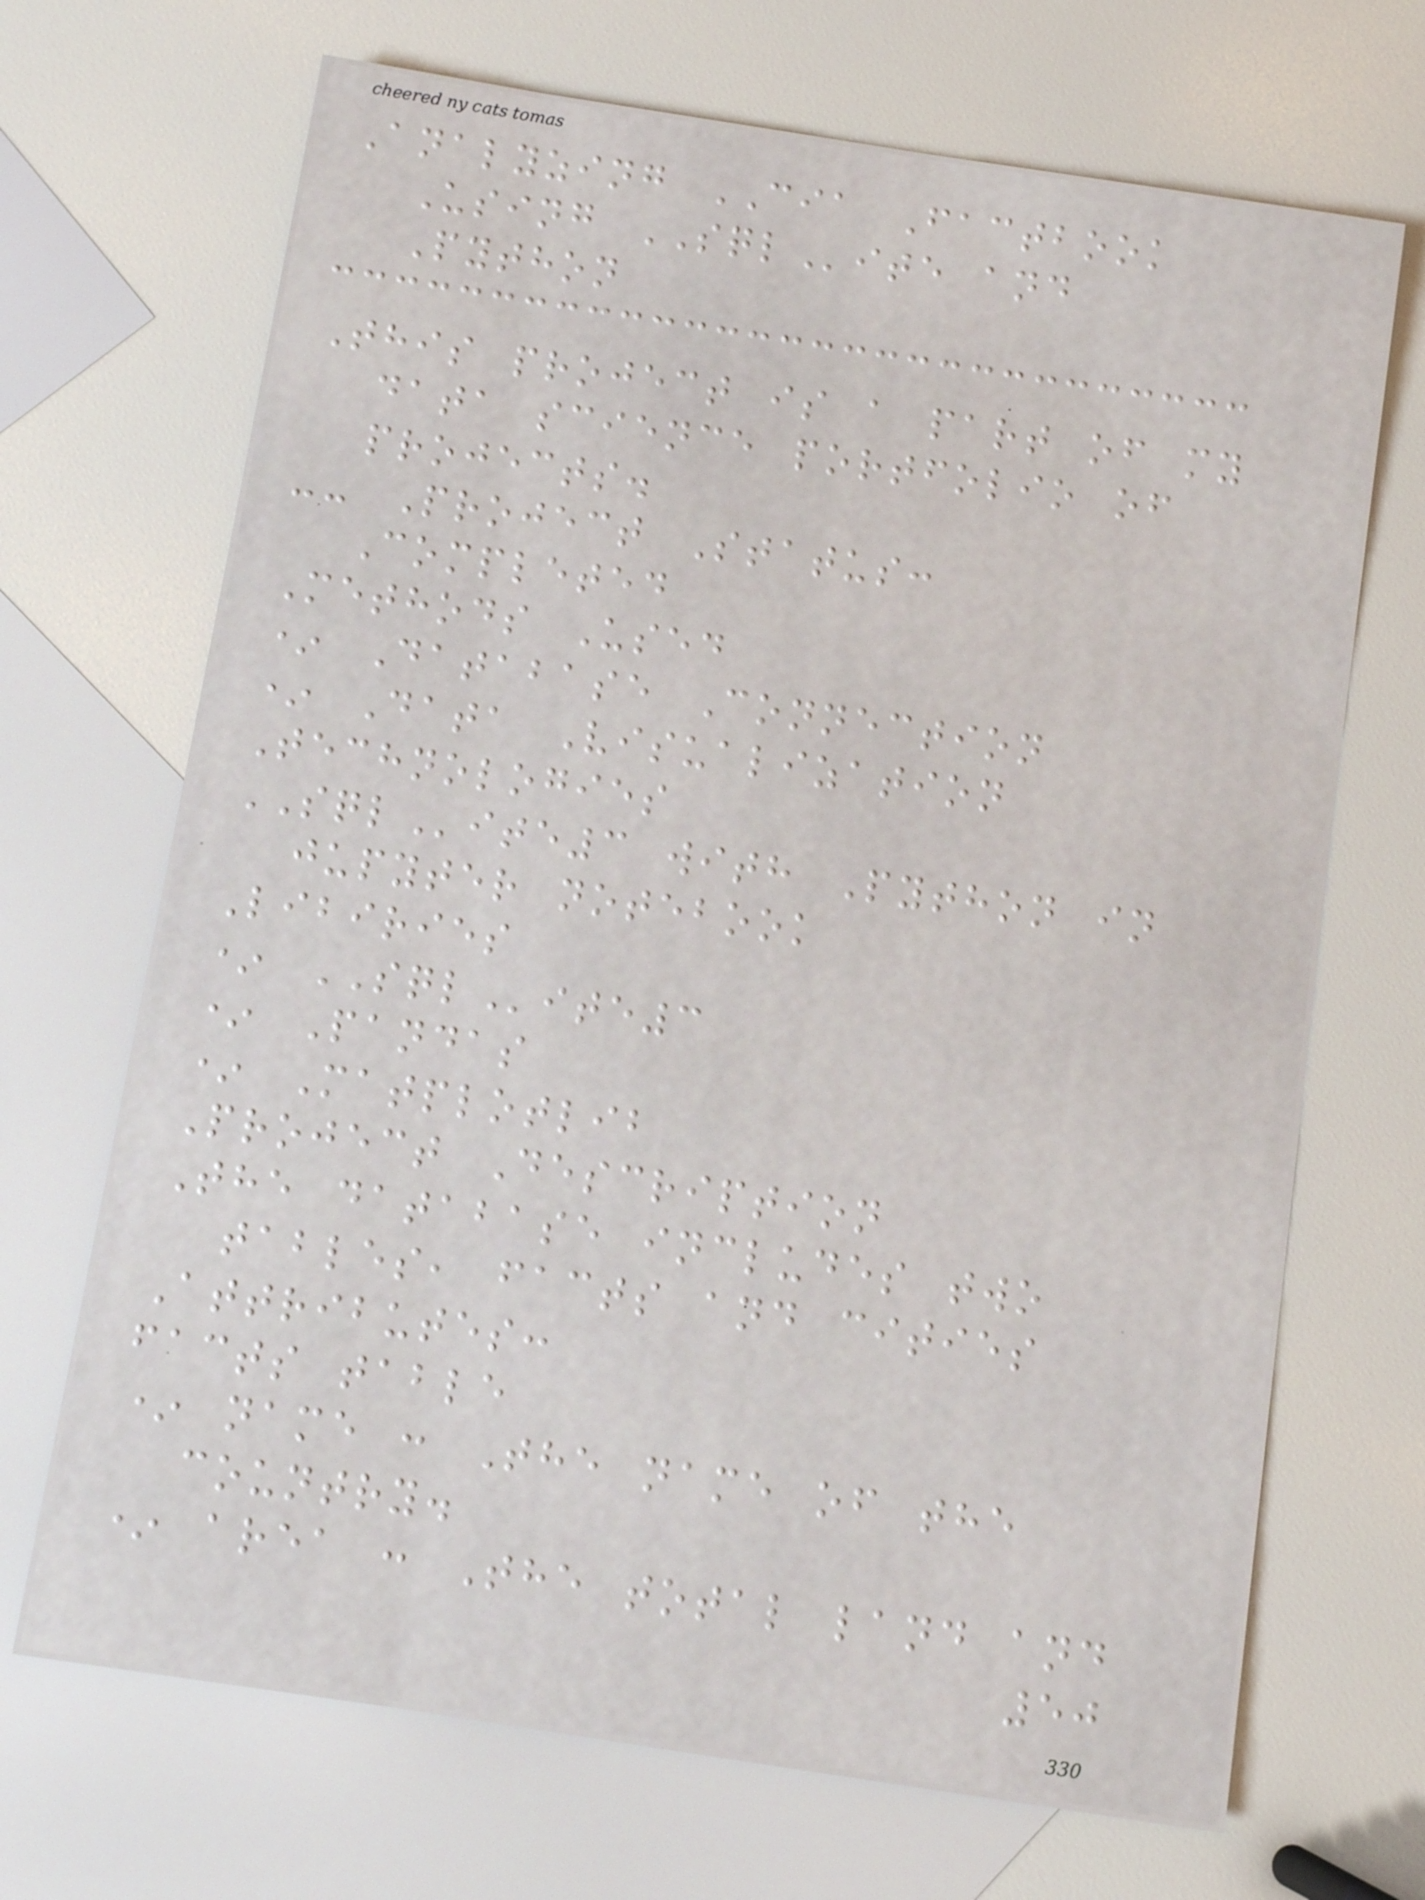Analyzing CIA Factbook
Using SQLite and
Python
This project is a part of my
data science portfolio of
projects.
-- Project Status:
Completed
Methods Used
* Database Connection
* Data Visualization
Technologies
SQLite3 with Python in
jupyter notebook
Libiries
* SQLite3
* Pandas
* Matplotlib
Project Description
The database includes two
tables, facts and cities
Attributes:
facts table
* name : The name of the
country.
* area : The total land and
50
